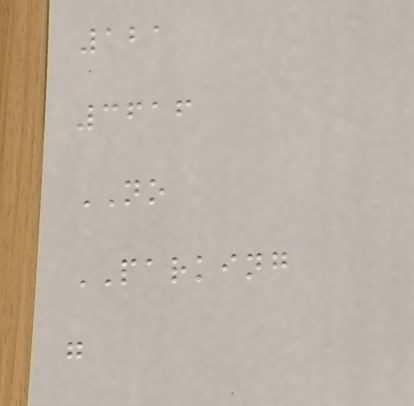121
3616
NO
PARKING
g
